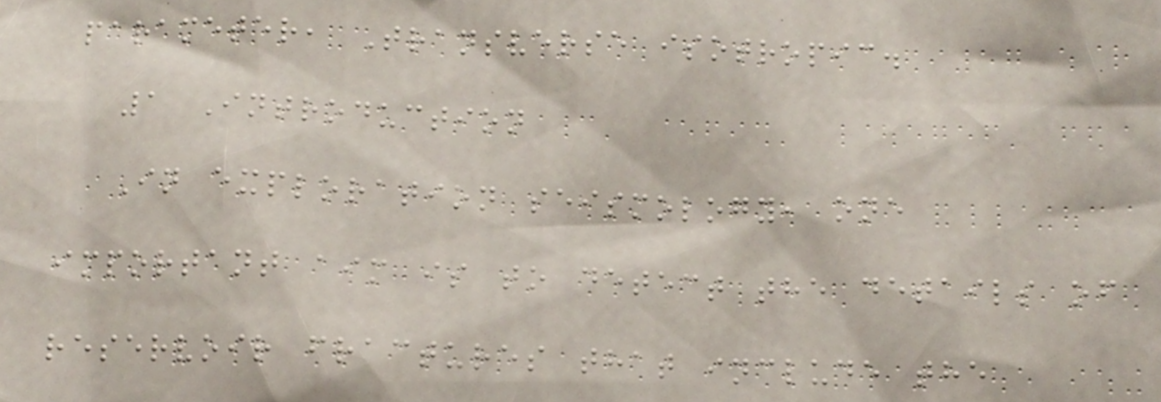parameter, Transverse isotropic.
1 Introduction
In exploration seismology, one
important aim is to detect the details of
reservoir fractures that include the
